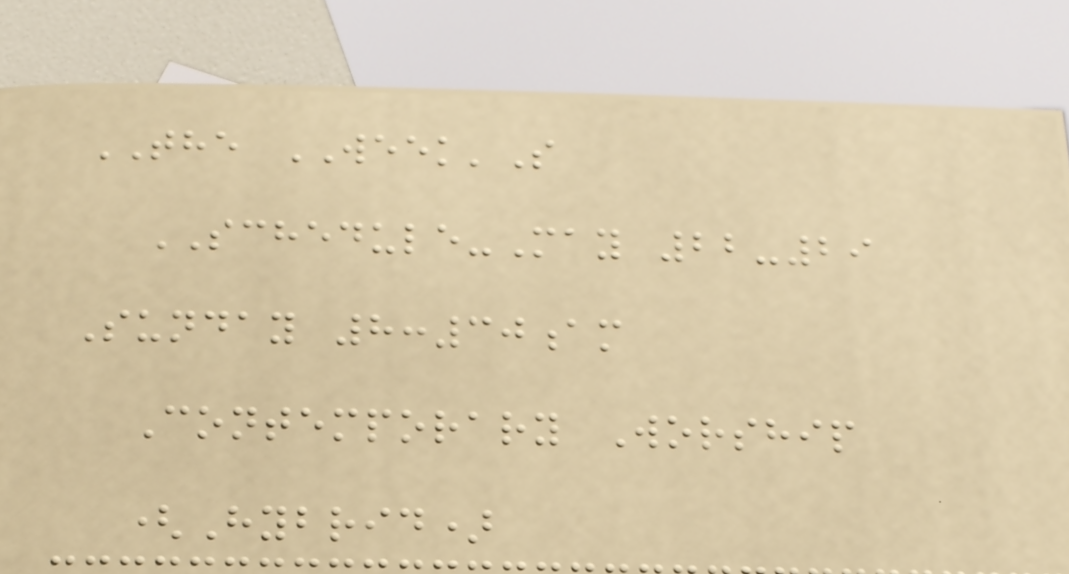THE WEEK'S
SCHEDULE-May 22-29
Sunday 8:30am
Contemporary Worship
(Hybrid)
